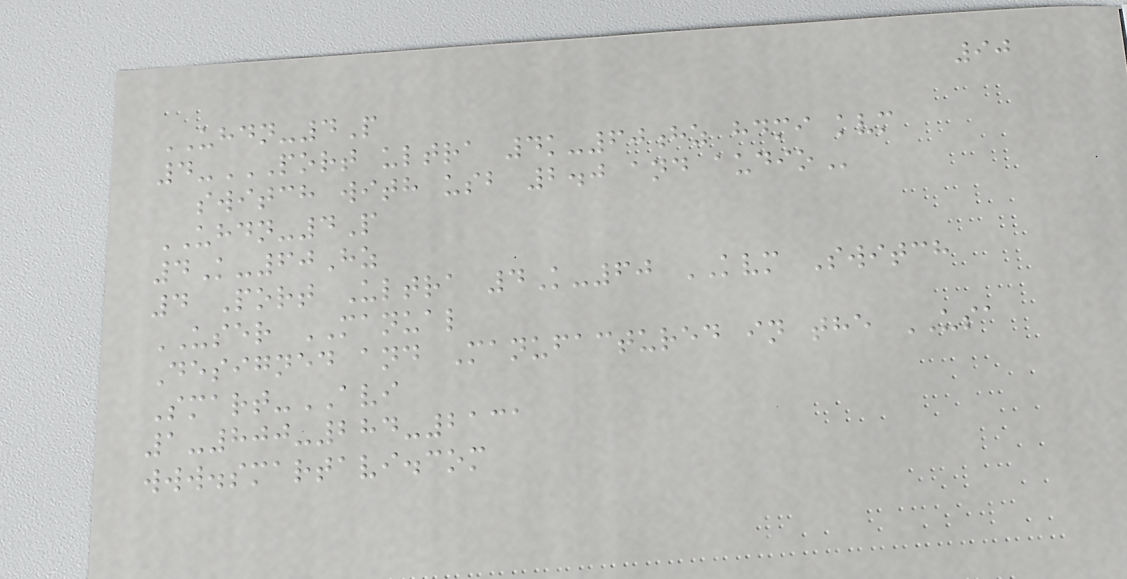90
UHDN-4P
4-PORT ULTRA 4K-60HZ HDMI KVM
SWITCH WITH USB 2.0 AND AUDIO
UHDN-4P
4K-60Hz
4 Port Ultra 4K-60 KVM Switch
USER MANUAL
Designed and Manufactured in the USA
Smart-AVI
1-800-284-2131
www.smartavi.com
